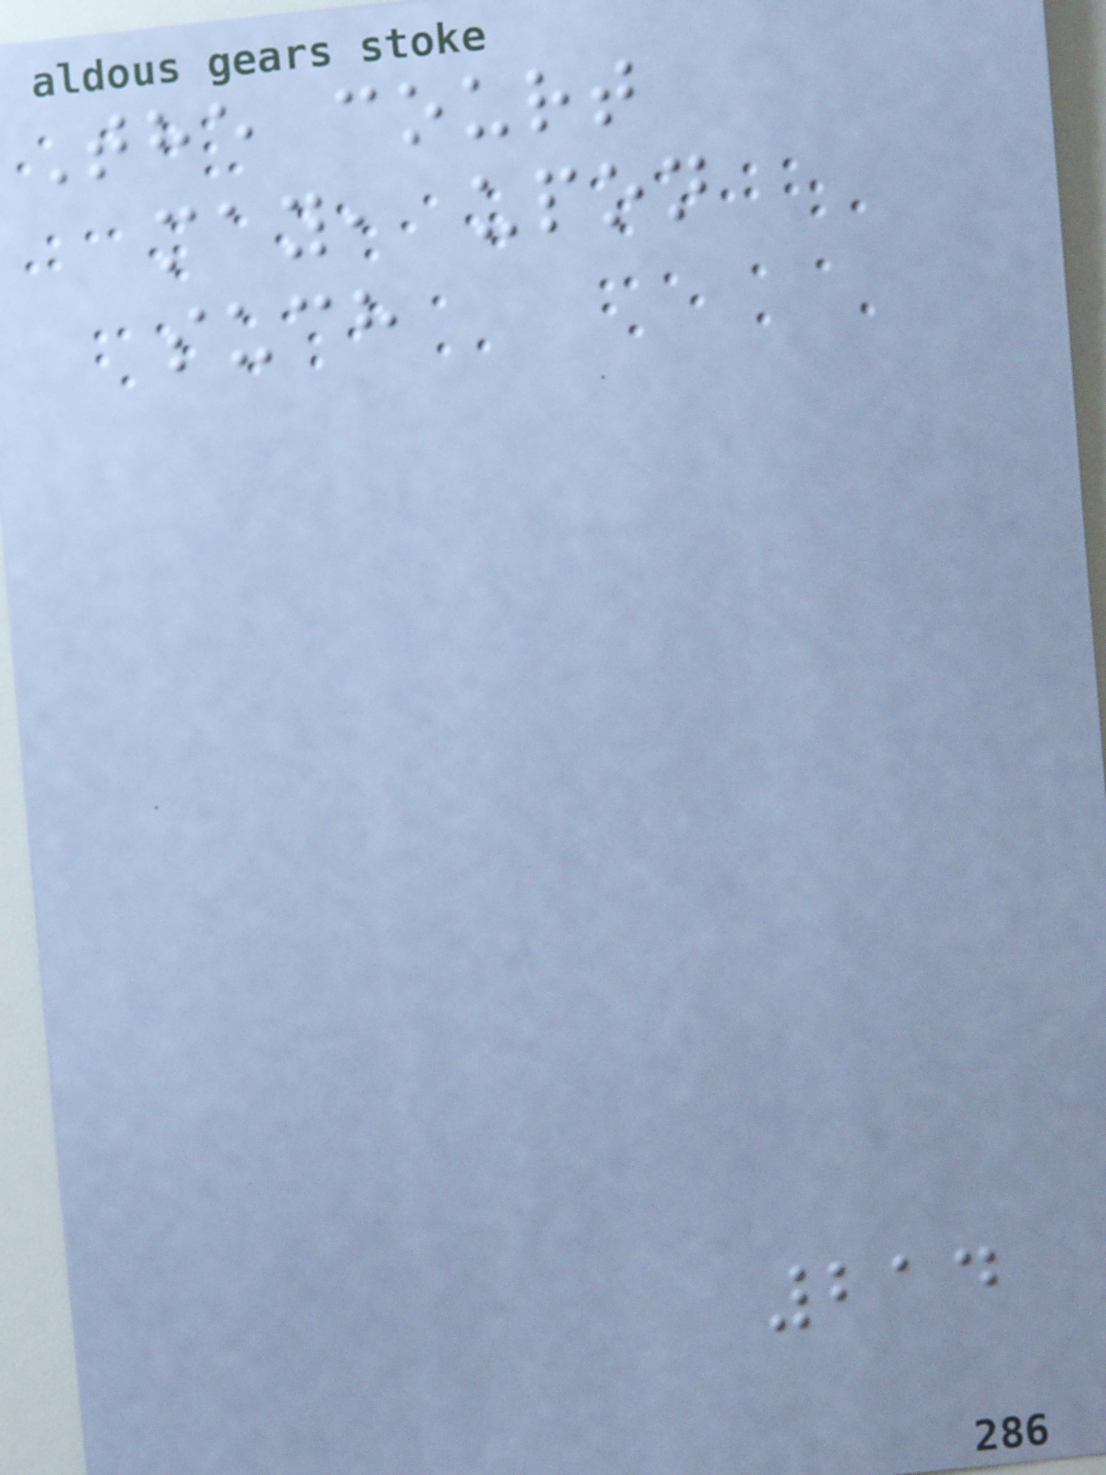The court
may, upon
such
214
